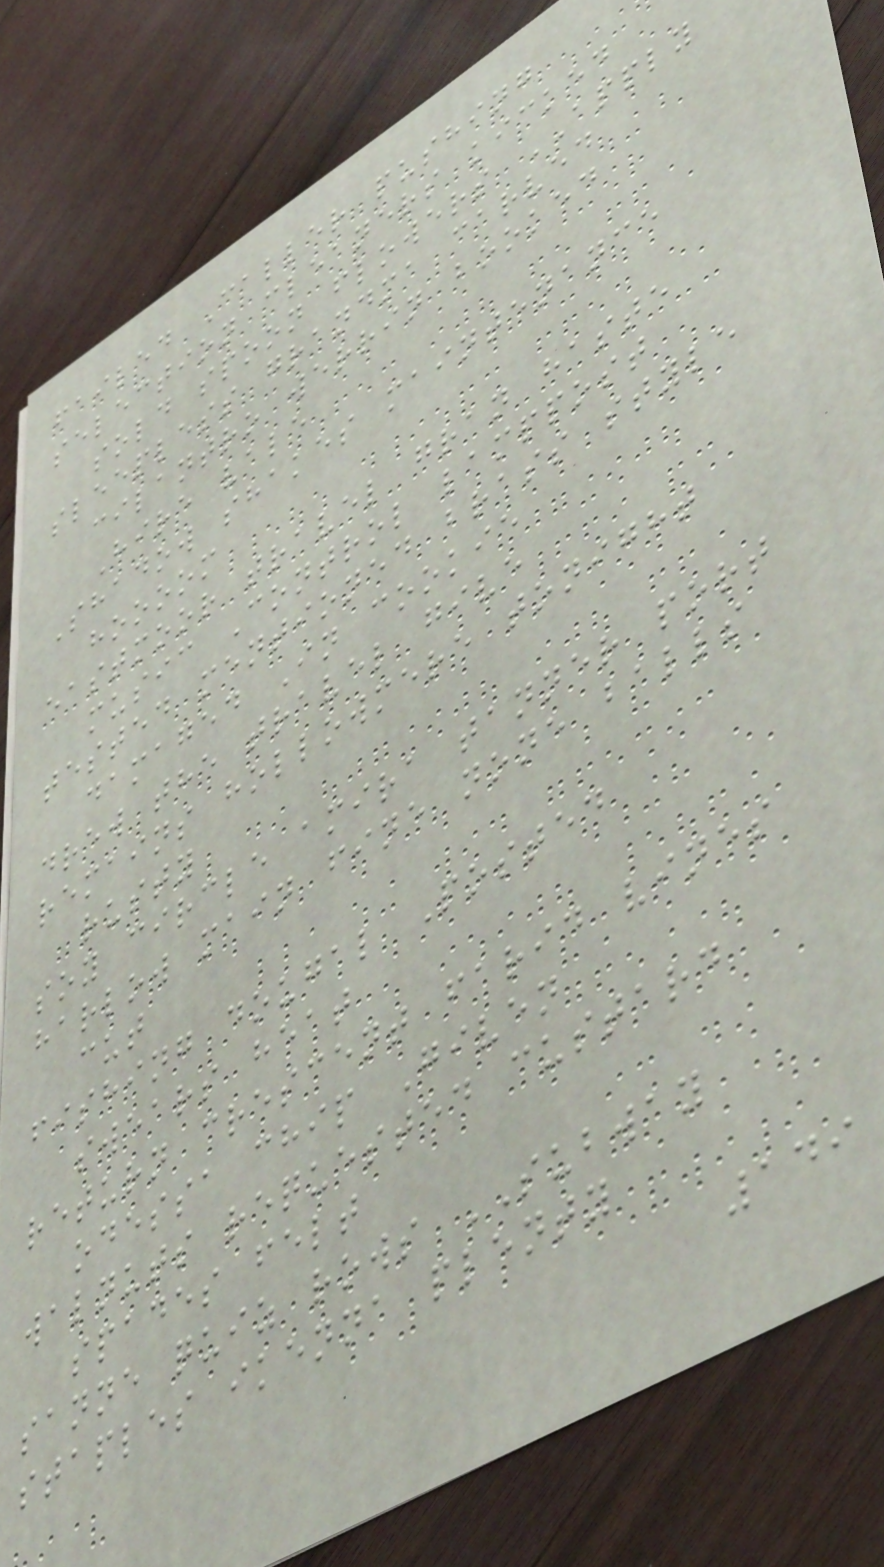failed Caller pushing
selection cleaners kicked
sold spoon flowers APPLY
sleepless grandma carved
cilantro werrin booked
Hire vale
Shadow shakes maintenance
hoooom
eastmoor travel gran haste
music Control lamppost
tested mentioned brass style
damaged In cookie
drew the travel give
remains hollowmere tonight
rusty
soy circle amira tanner port
harlow main fine none balls
cut
fishing dougal Posted
swears heat
return crescent farid vines
odessa chip Given
walnuts requested custard
spades felt
sanne quiz rows SUBWAY
staples ikenna plenty
149
